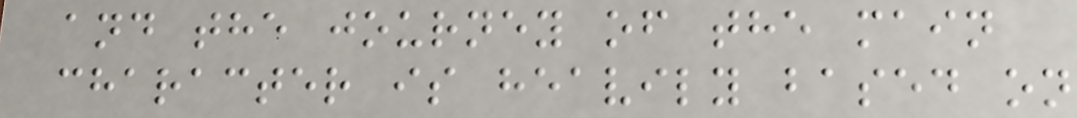and the journey of the main
character is heavily based on
